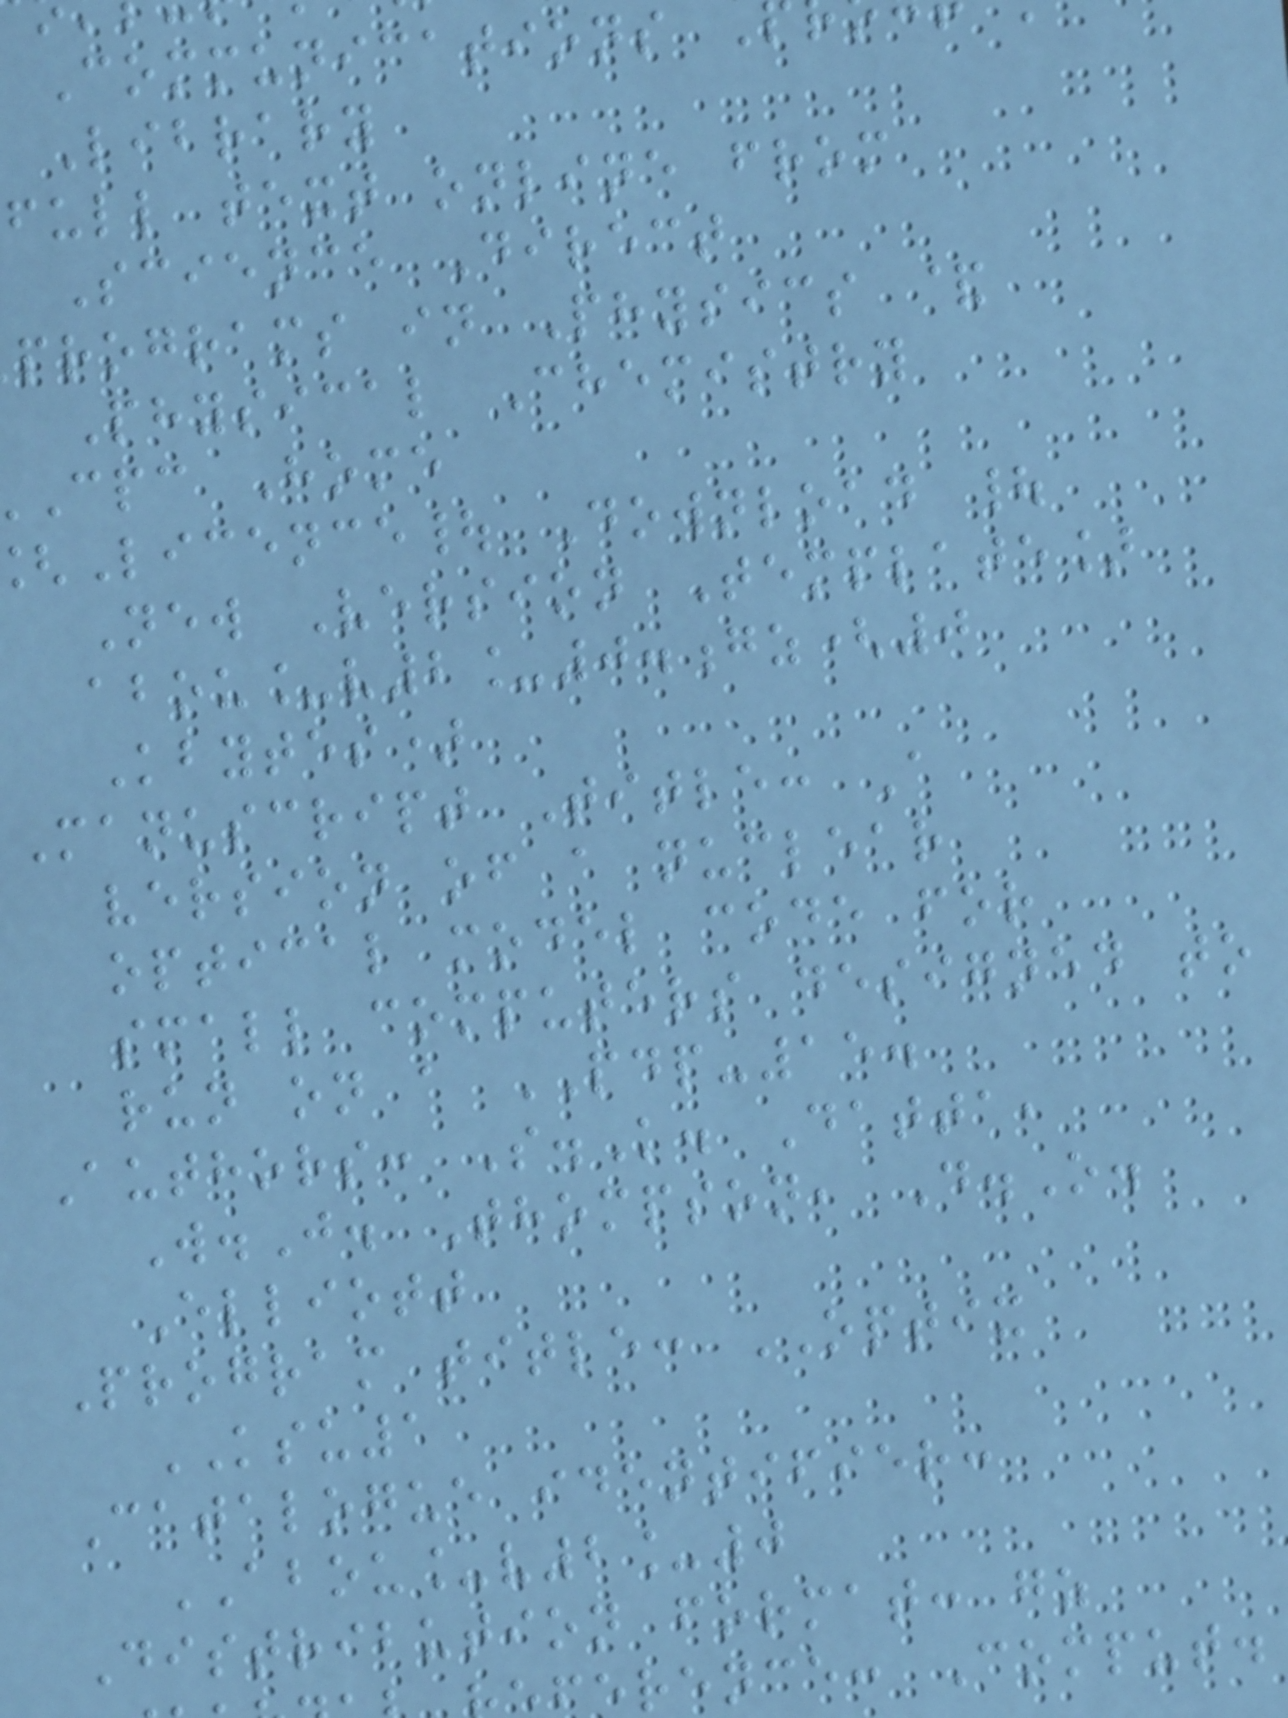Communications
Library
full text online from
Science Direct
programs in Physics &
Physical Chemistry
cpc Home
Licence| Download |
New Version Template]
abou_v2_0.gz(0
Kbytes)
Manuscript Title: A
version of a nuclear
optical model code for
small computers designed to
run on a PDP-15.
Authors: S.K. Datta,
W.J. Thompson, D.O.
Elliott
Program title: OPTIX
KSU1
Catalogue identifier:
ABOU_v2_0
Distribution format: gz
erence: Comput.
